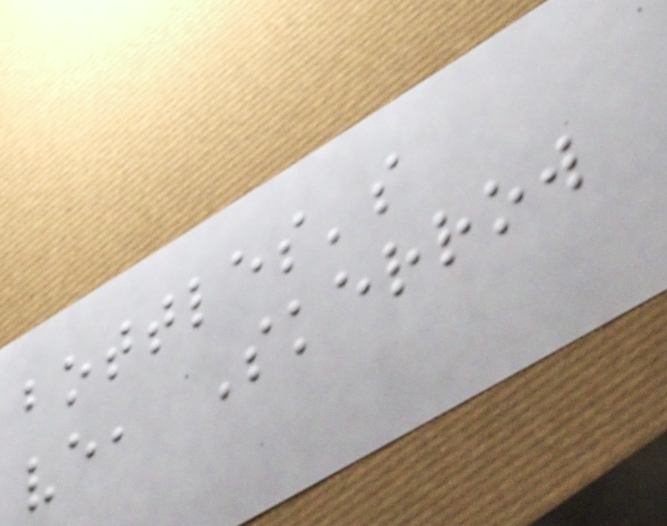bottles's
ve, Skerrow
